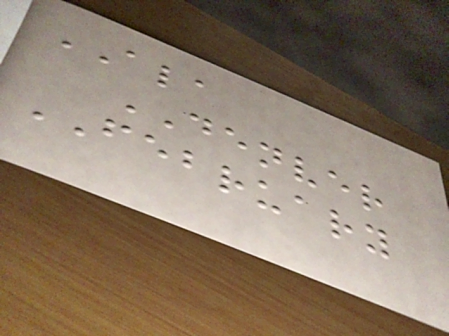ALA
DENVER
FEBRUARY
